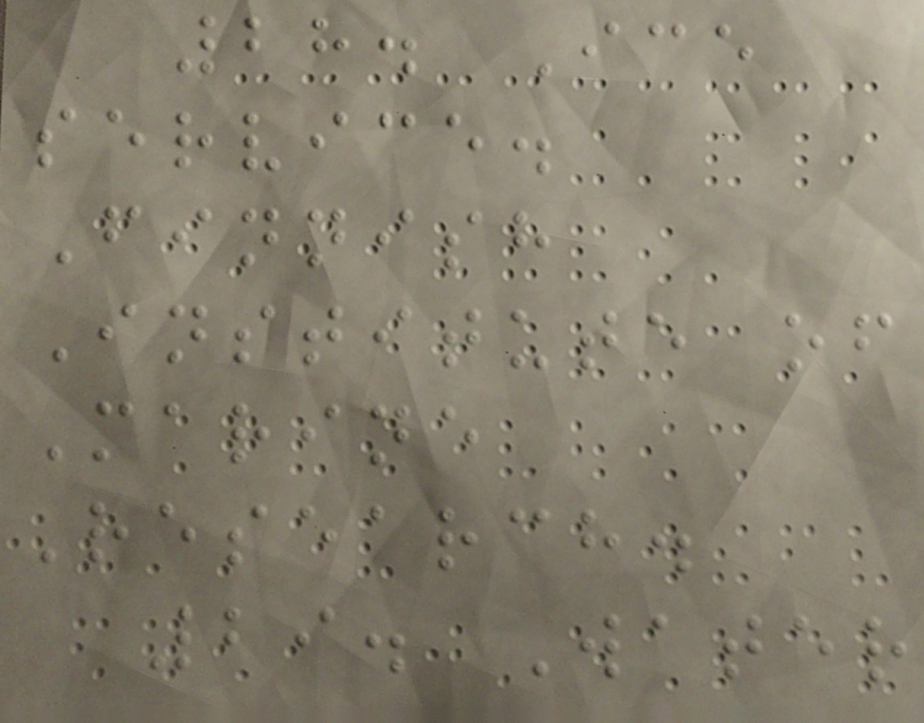28. Ice
service.
Finnish
Institute of
Marine
Research.
29. Water
